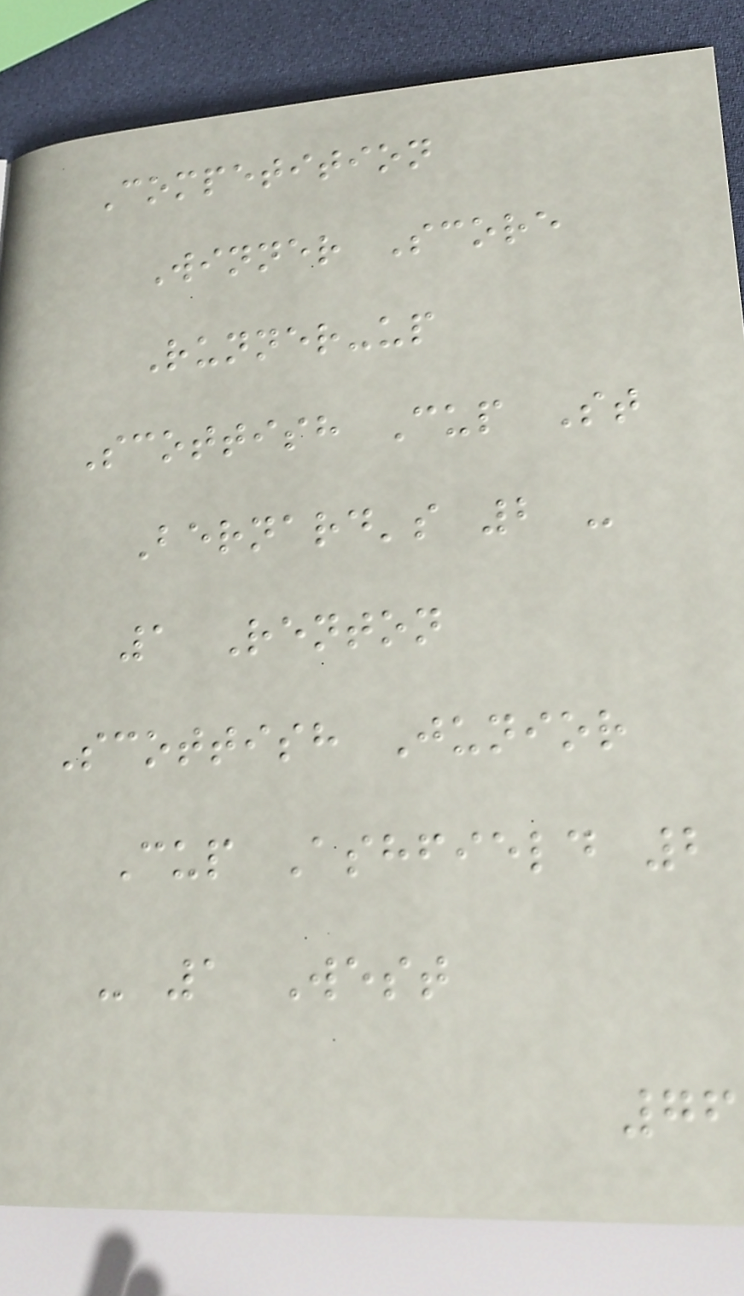Competition
Winner Score
Runner-up
Scottish Cup St
Bernard's 2 -
1 Renton
Scottish Junior
Cup Ashfield 2
- 1 West
76
